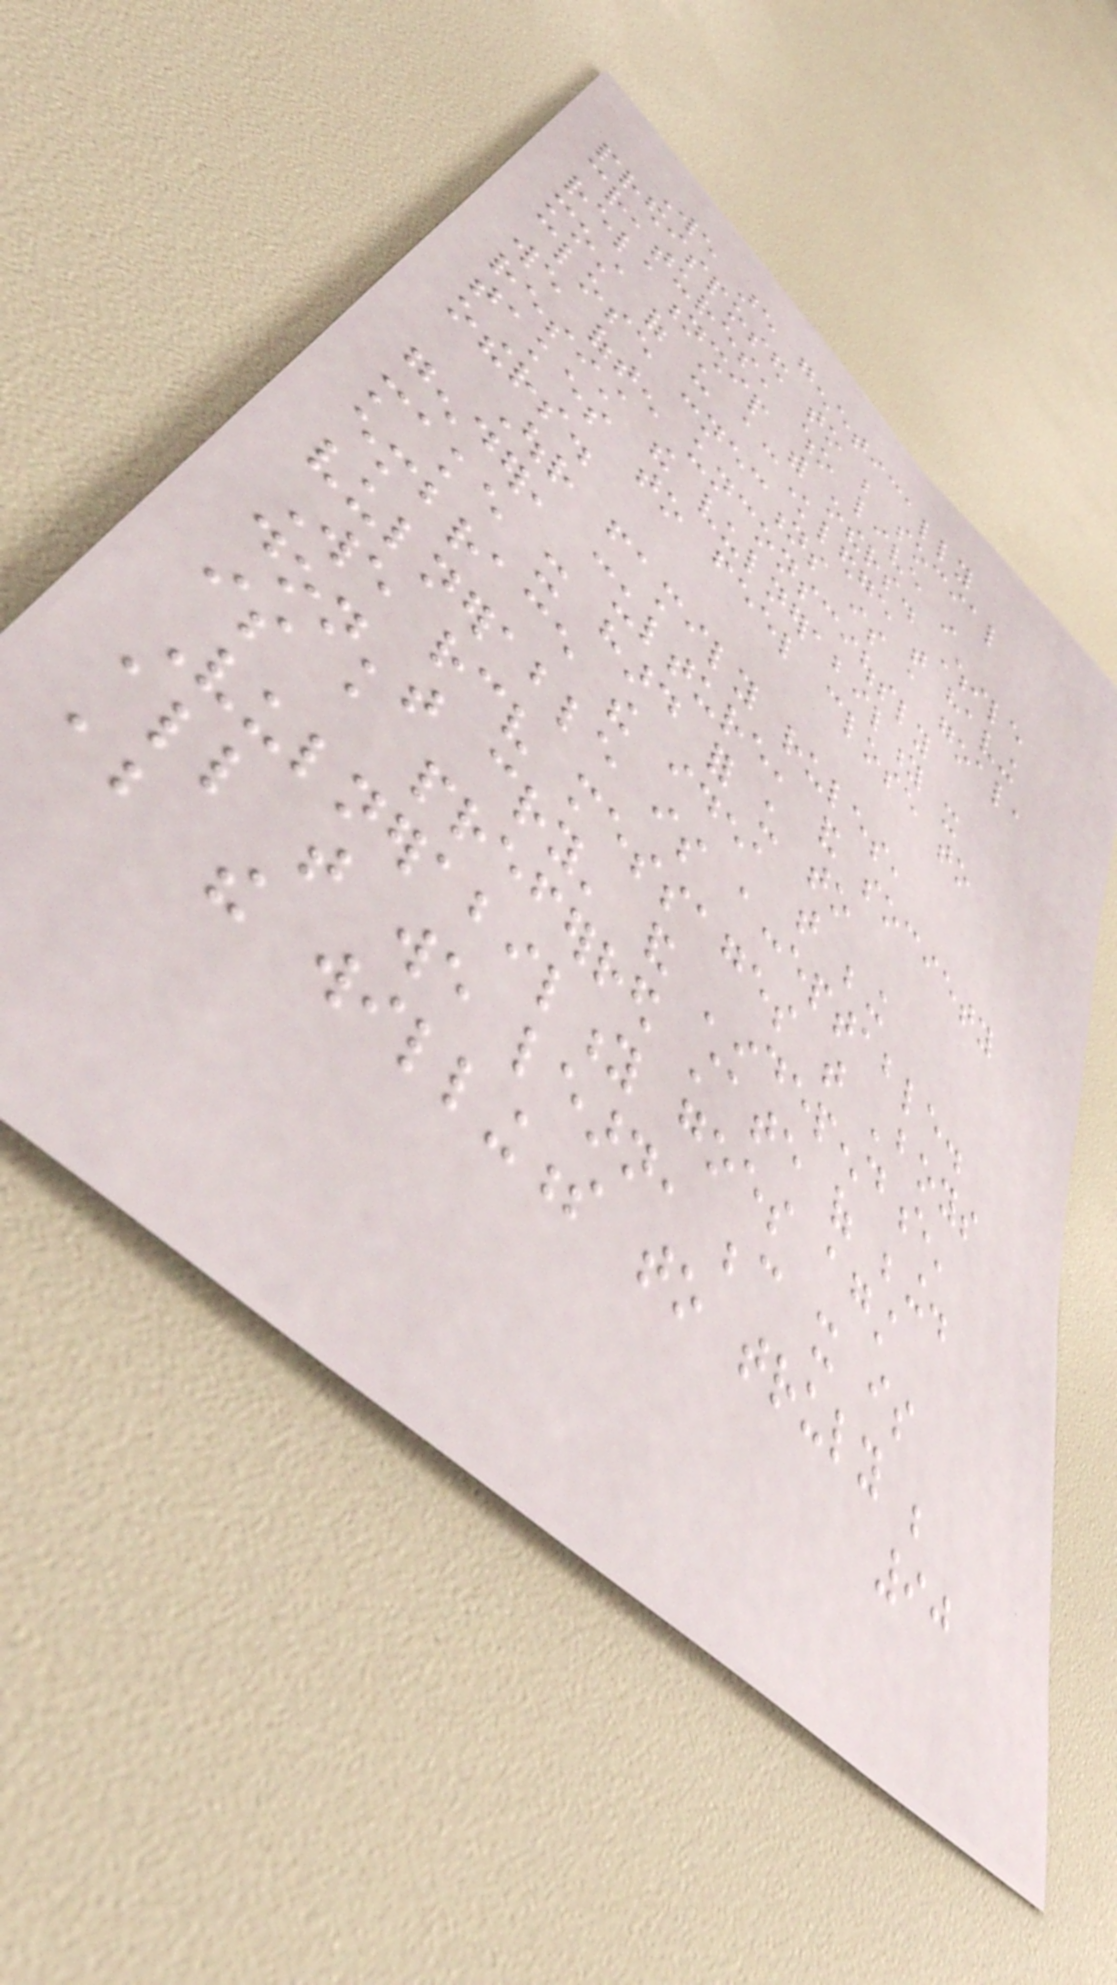We are genetically
predisposed to be social
creatures, who live in
relationship with others. While
most of us acknowledge that having
close connections is a goal,
we often unconsciously
resist the vulnerability it
takes to feel close to
others.
Our family rules,
gender, culture, and society
make it hard for us to
embrace the idea that being
vulnerable is acceptable.
We receive messages that 'boys
don't cry' and 'independence'
is a preferred state of being.
Vulnerability goes against
all that we learn, because it is
about the willingness to truly be
90
